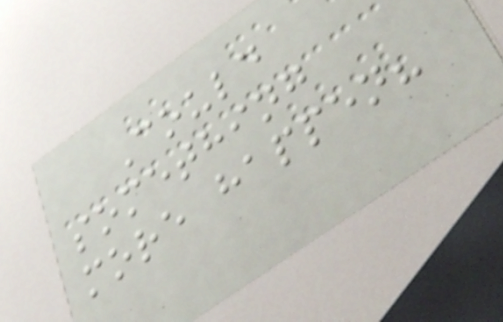Could
something
more happen?
